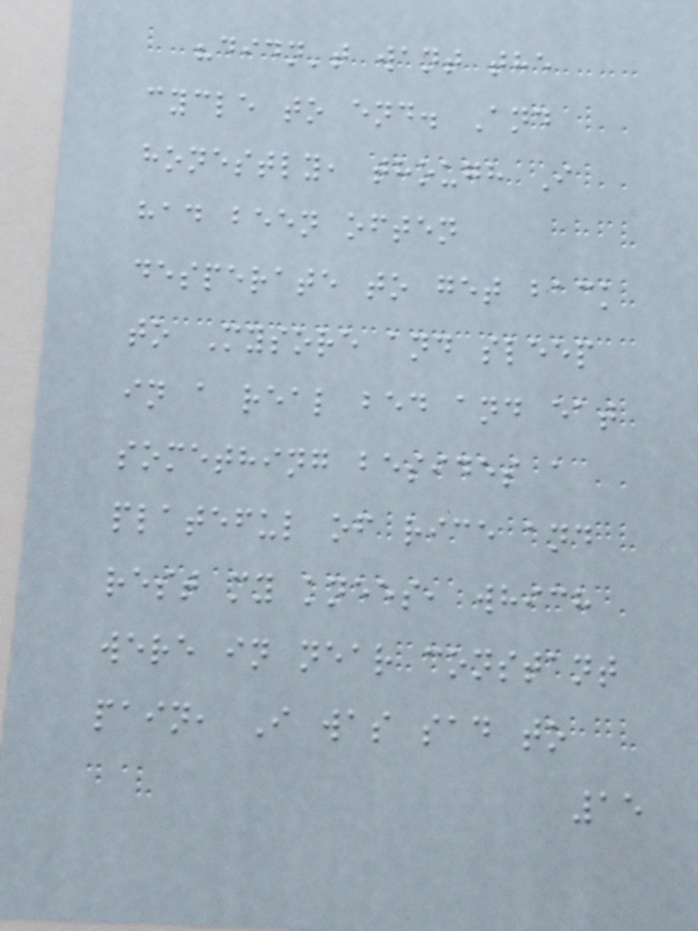"didn't want the
cycle to end. And
honestly, though I
had been often
desperate to get back
to Mysore and sleep
in a real bed and eat
something besides a
plateful of rice and
rest my knees, which
were in near constant
pain, I was sad to
15
